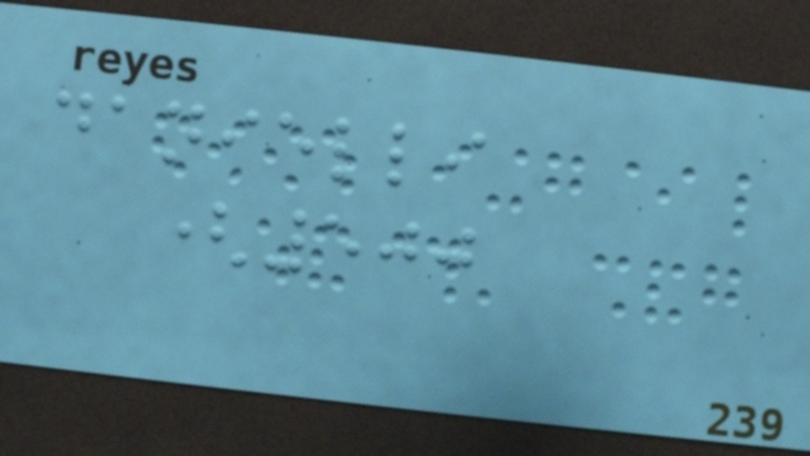danielli
(500
